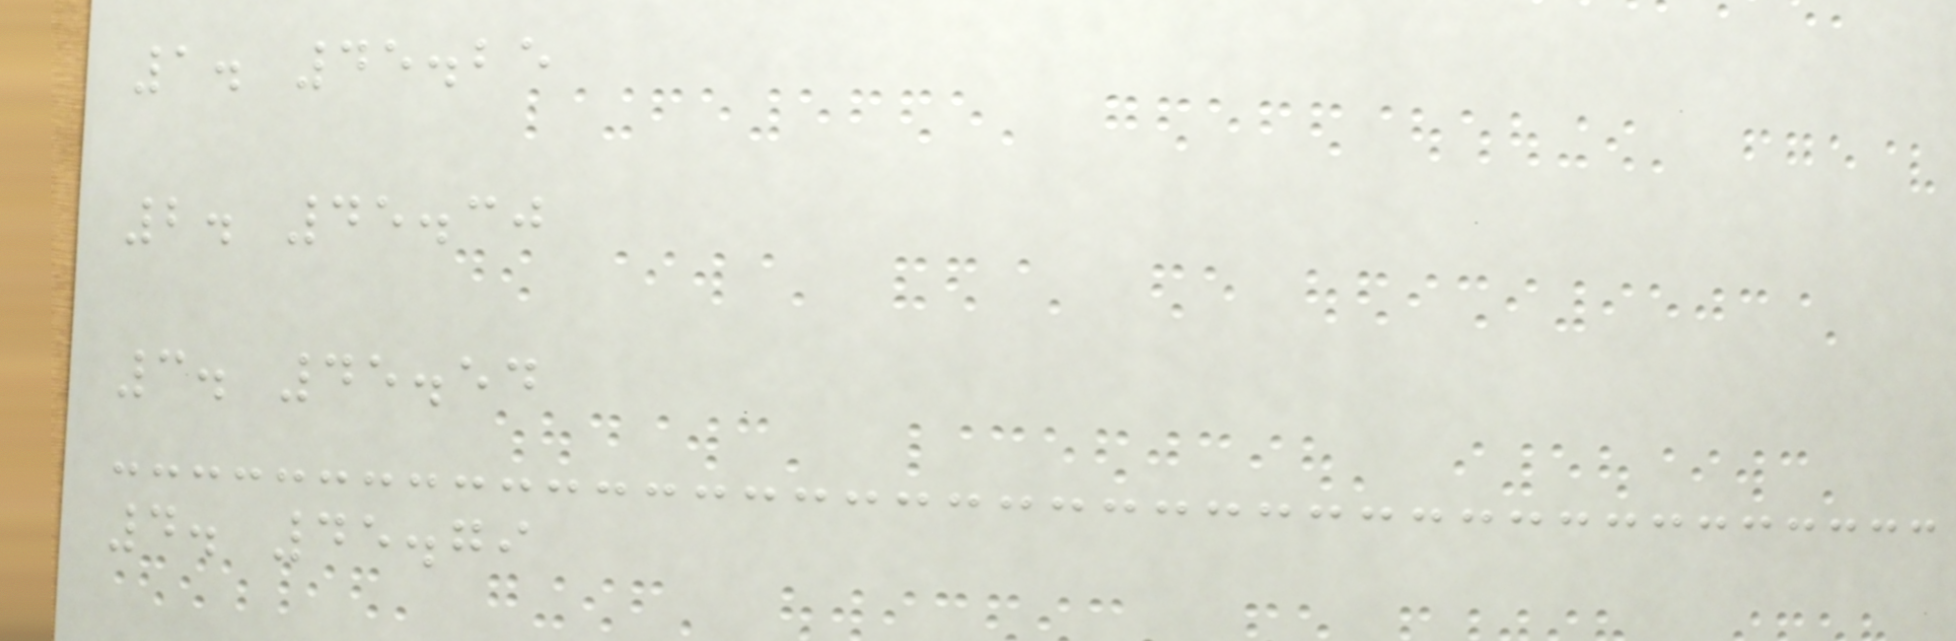1. 45.25
2. 45.30
3. 45.54
4. 45.79
